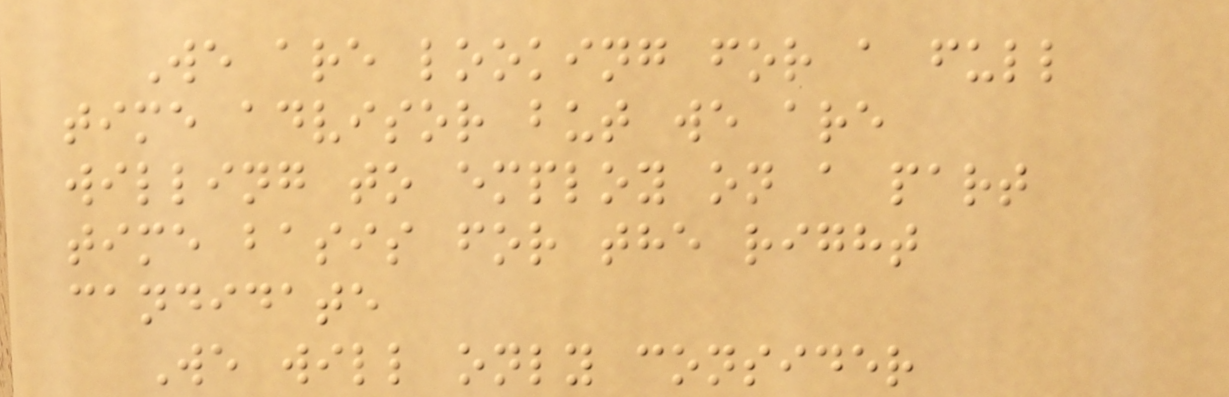We are looking for a full
time advisor but we are
willing to employ on a part
time basis for the right
candidate
We will only consider
